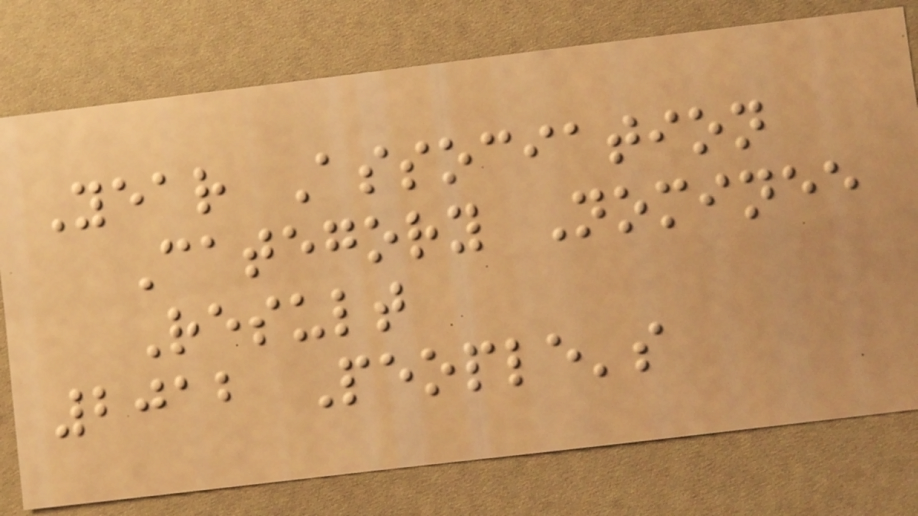Year Association
Category Nominee
Result
2012 People's
